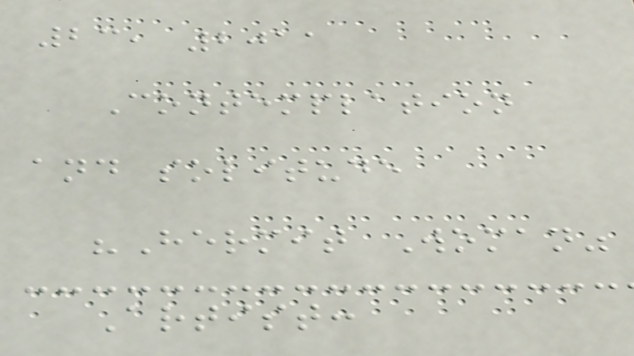23, 2011
Contemplation
and solitude
"Hermit Woman"
Artist:
